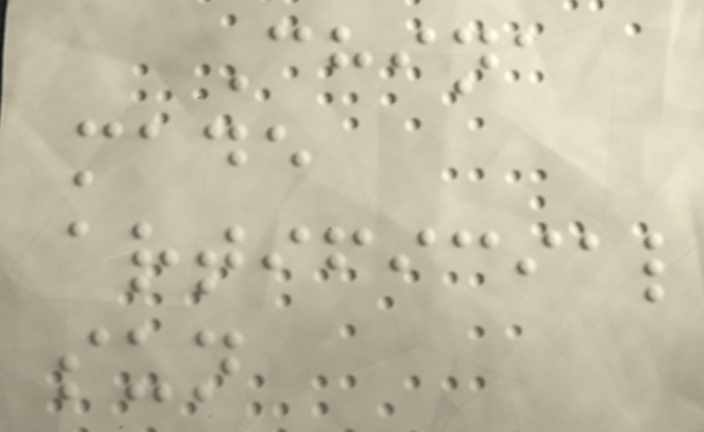China
made
artificial
sun
